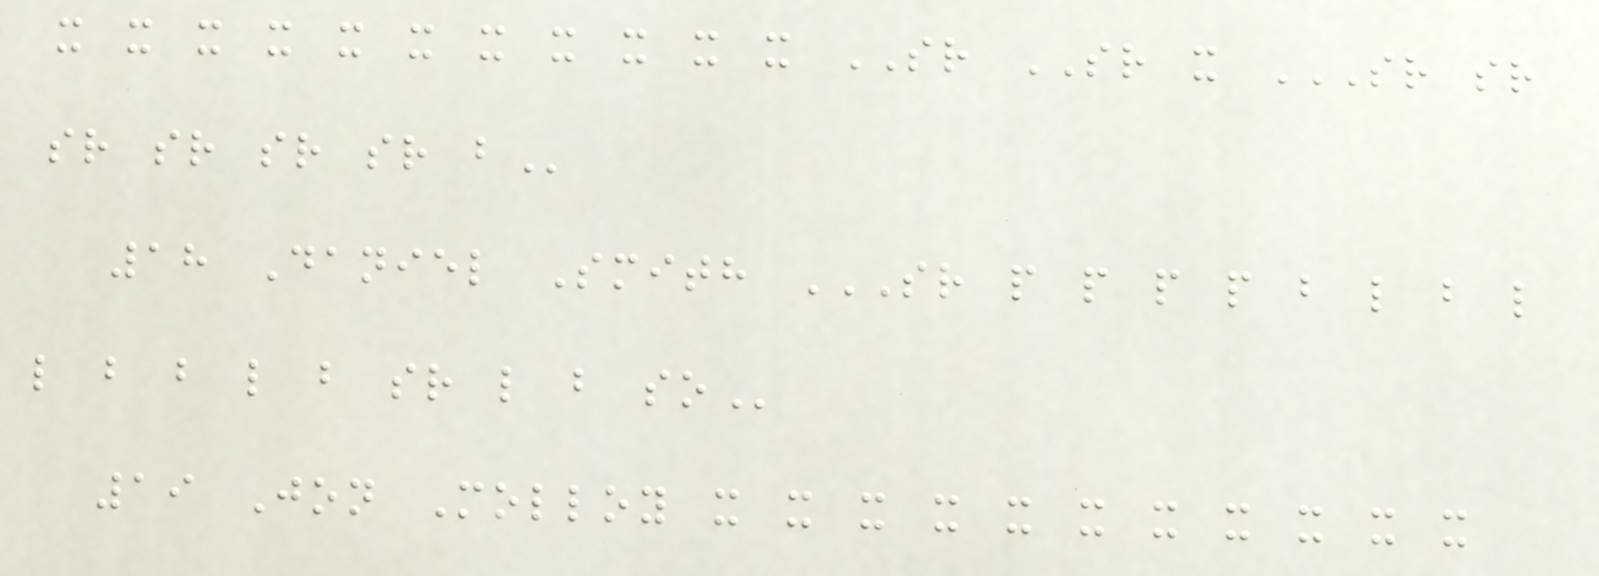x x x x x x x x x x x SR SR x SR SR
SR SR SR SR B
18 Daniel Smith SR P P P P B L B L
L B B L B SR L B SO
19 Jon Molloy x x x x x x x x x x x
